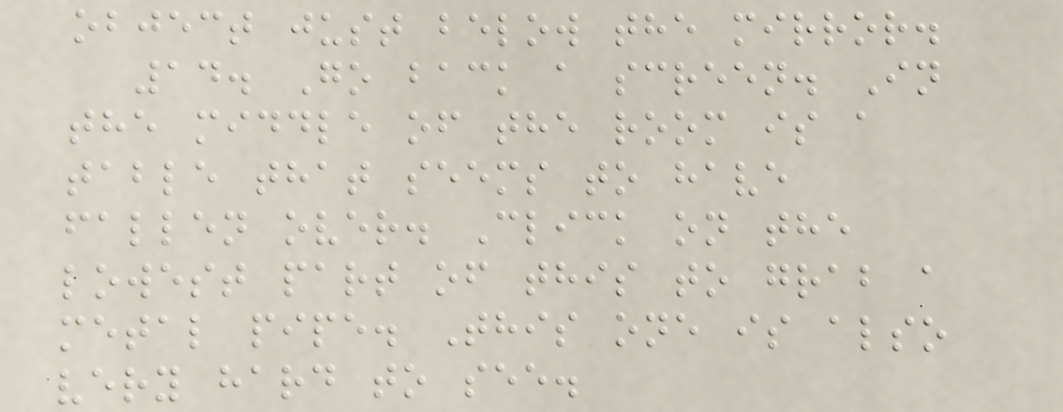object just below the mirror.
14. Go back a screen. In
the middle of the room is a
table that seems to have
fallen over. Click on the
lowest part of this to grab a
metal pipe. This one is also
very hard to see.
